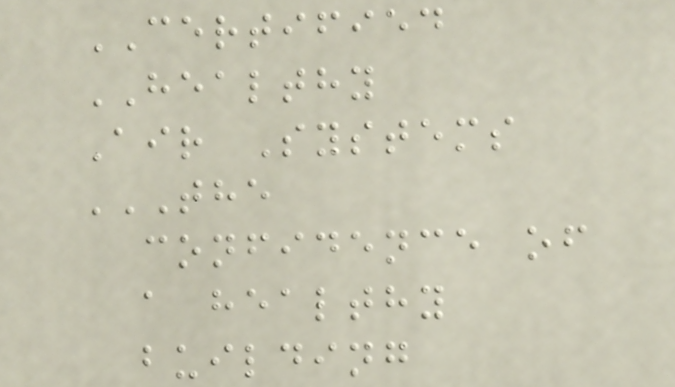CERTIFIED
HEALTHY
Air Systems
THE
CONFIDENCE OF
A HEALTHY
BUILDING
